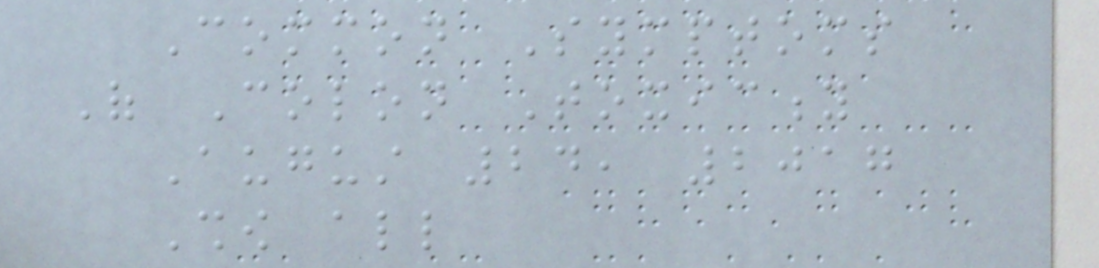Common Symptoms
Of Colon Toxicity
August 24, 2017
Show all
